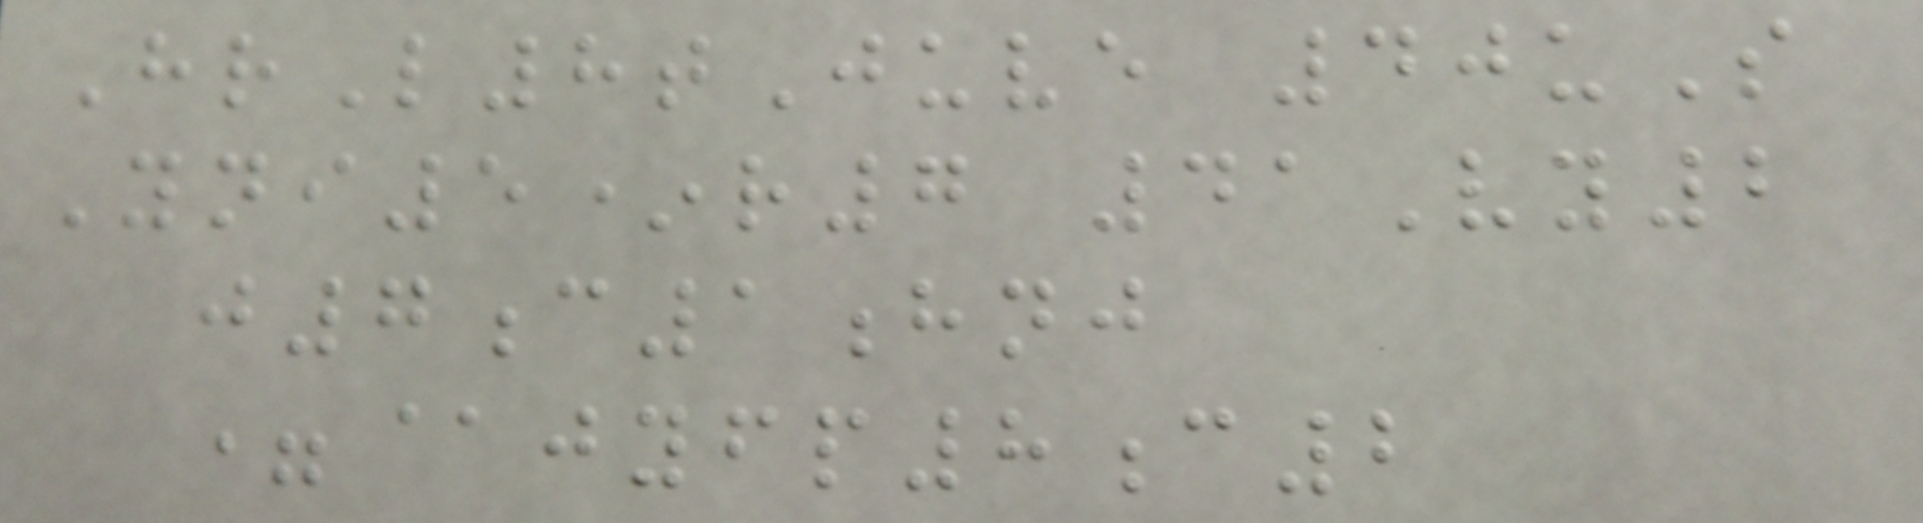HrL8tJuve 40uS
Yni5*r7 41Vy2
j7c1hnj
=@jyfp8c2
